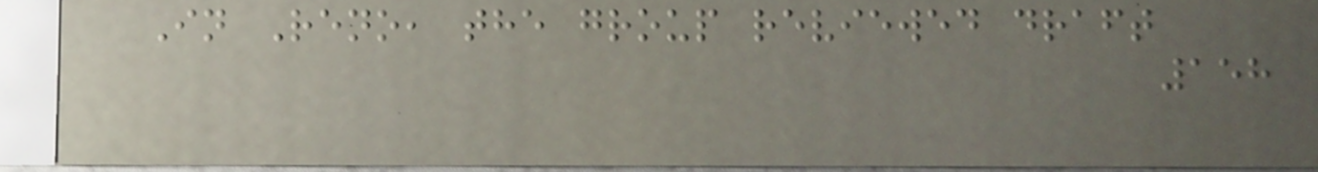In Reno, the group reviewed draft
158
